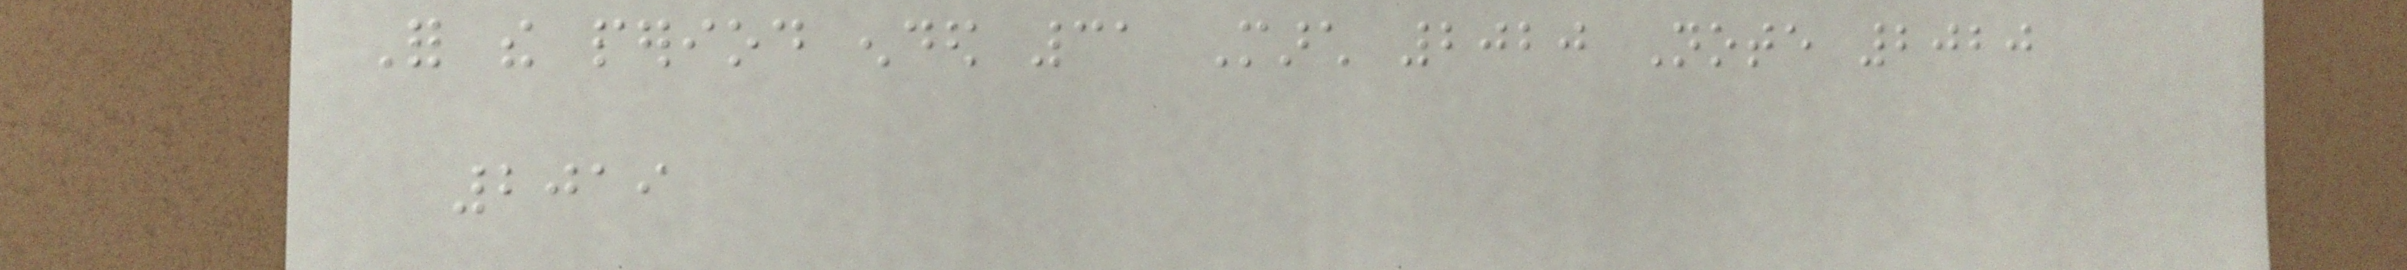For the period ended 31 March 2020 Note 2020
2019
